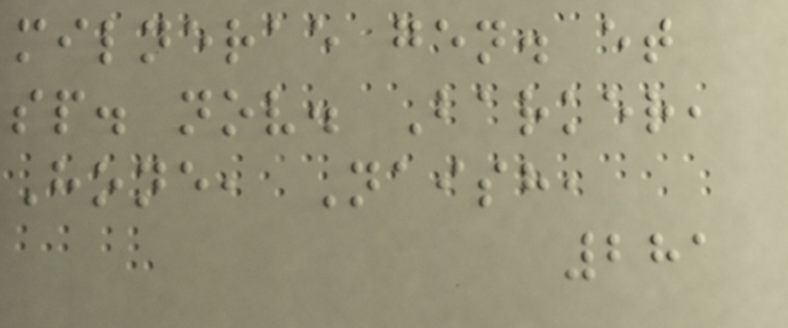milnerae gen. et
sp. nov. Barker,
Hone, Naish,
281
